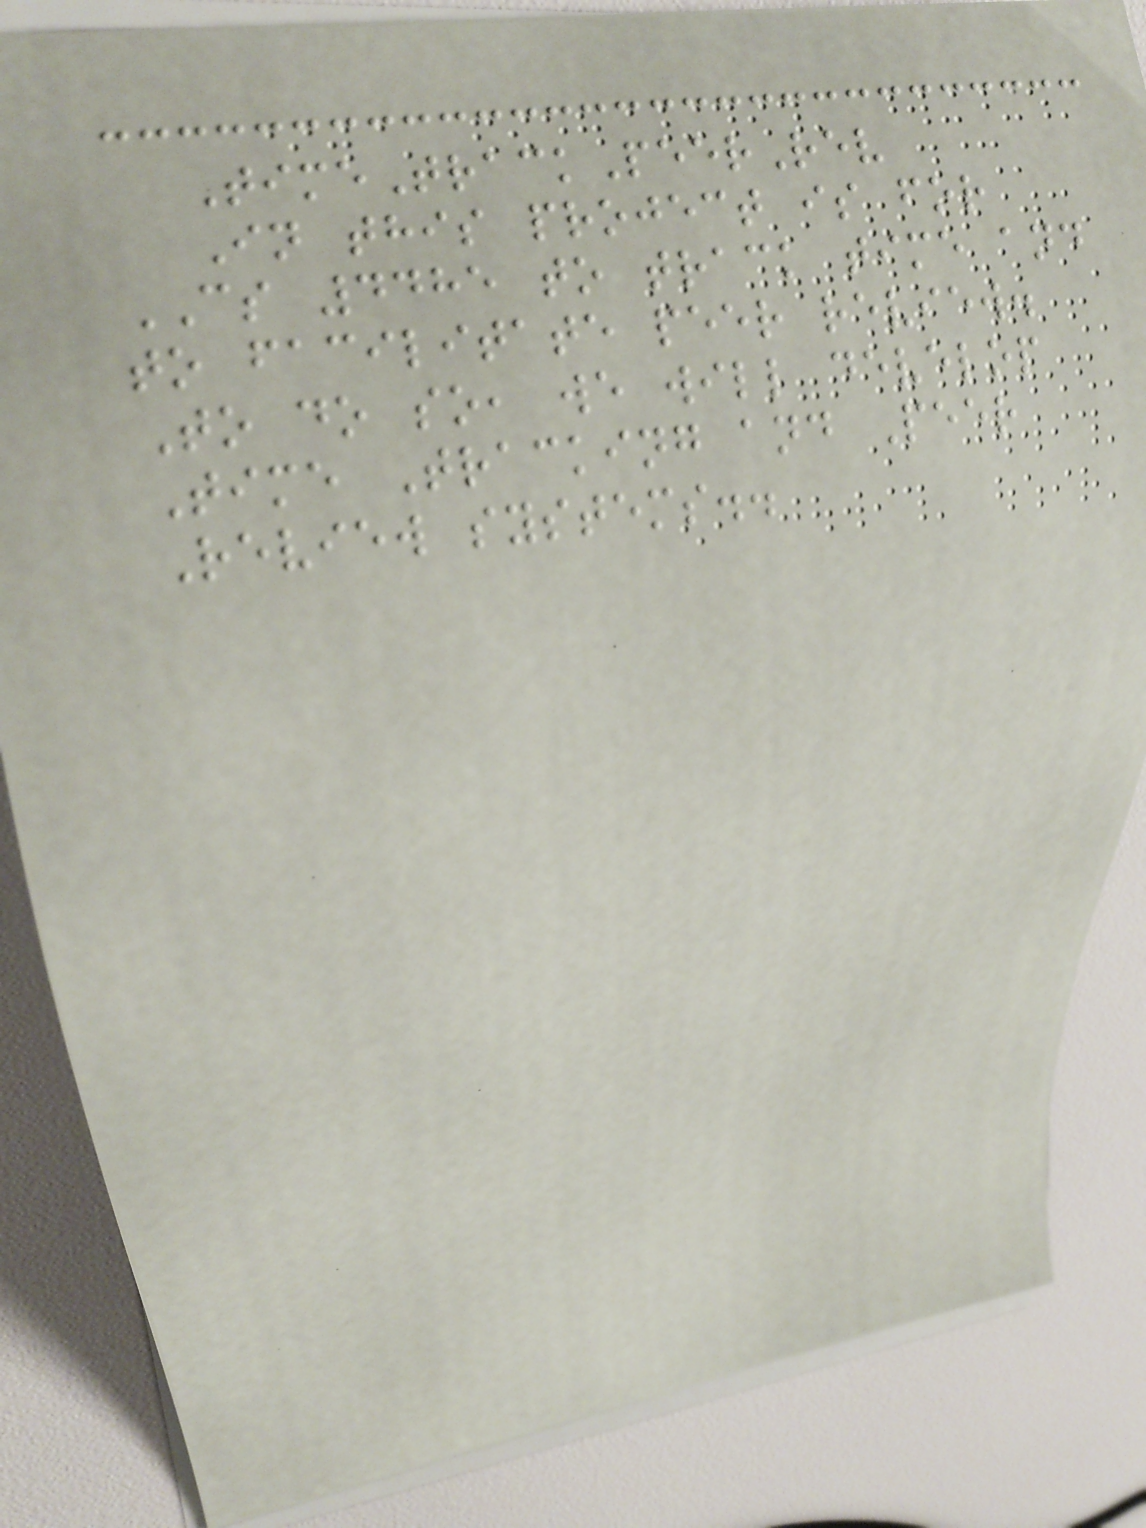TimeTrackPeerRev
In this project is for
CS 4485 to track time and
to facilitate peer review.
To do so, we will develop
Time Tracking and Peer
Review systems..
